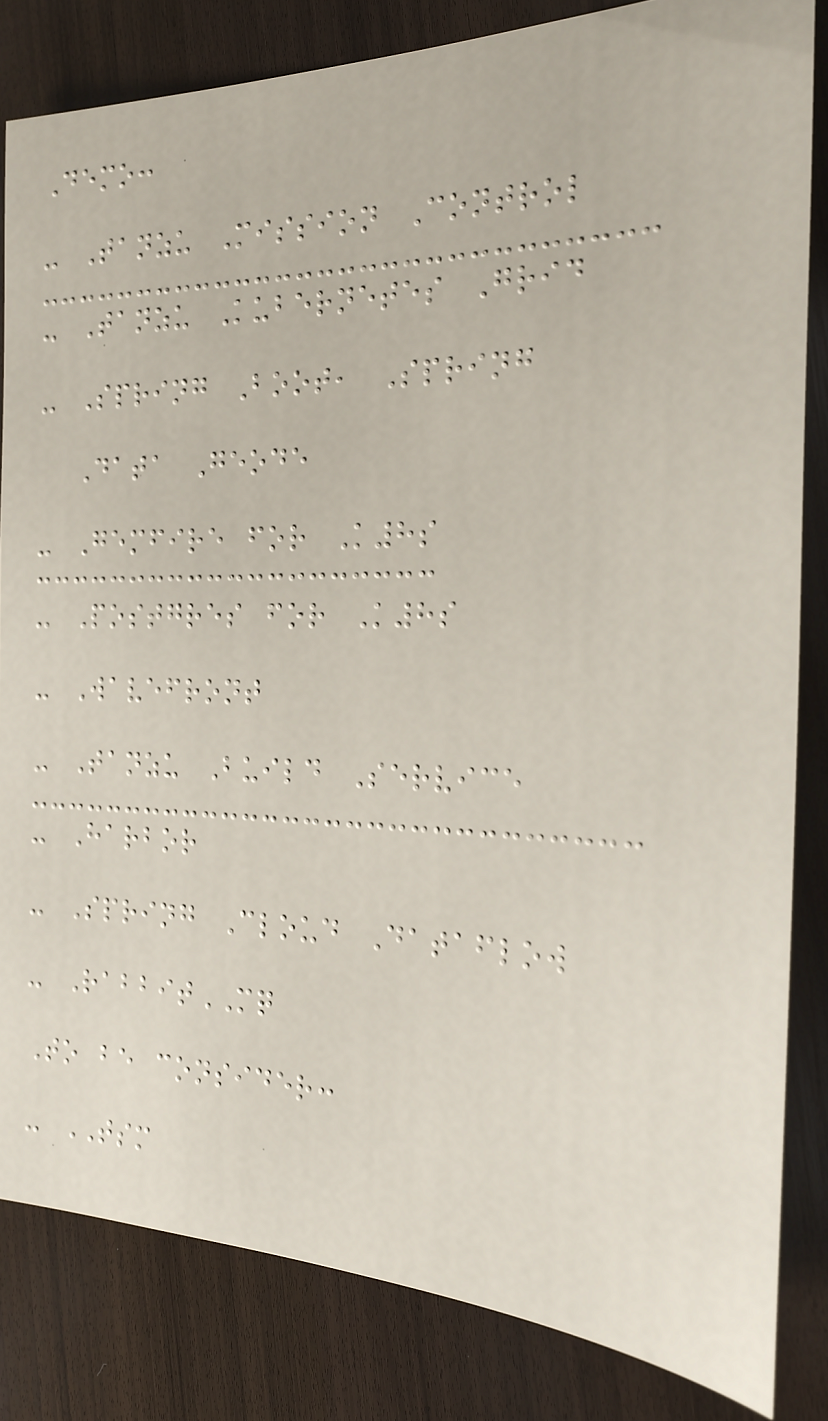Demo:
- Tanzu Mission Control
- Tanzu Kubernetes Grid
- Spring Boot, Spring
Data Geode
- Gemfire for K8s
- Postgres for K8s
- Wavefront
- Tanzu Build Service
- Harbor
- Spring Cloud Dataflow
- RabbitMQ
To be consider:
- TSM
